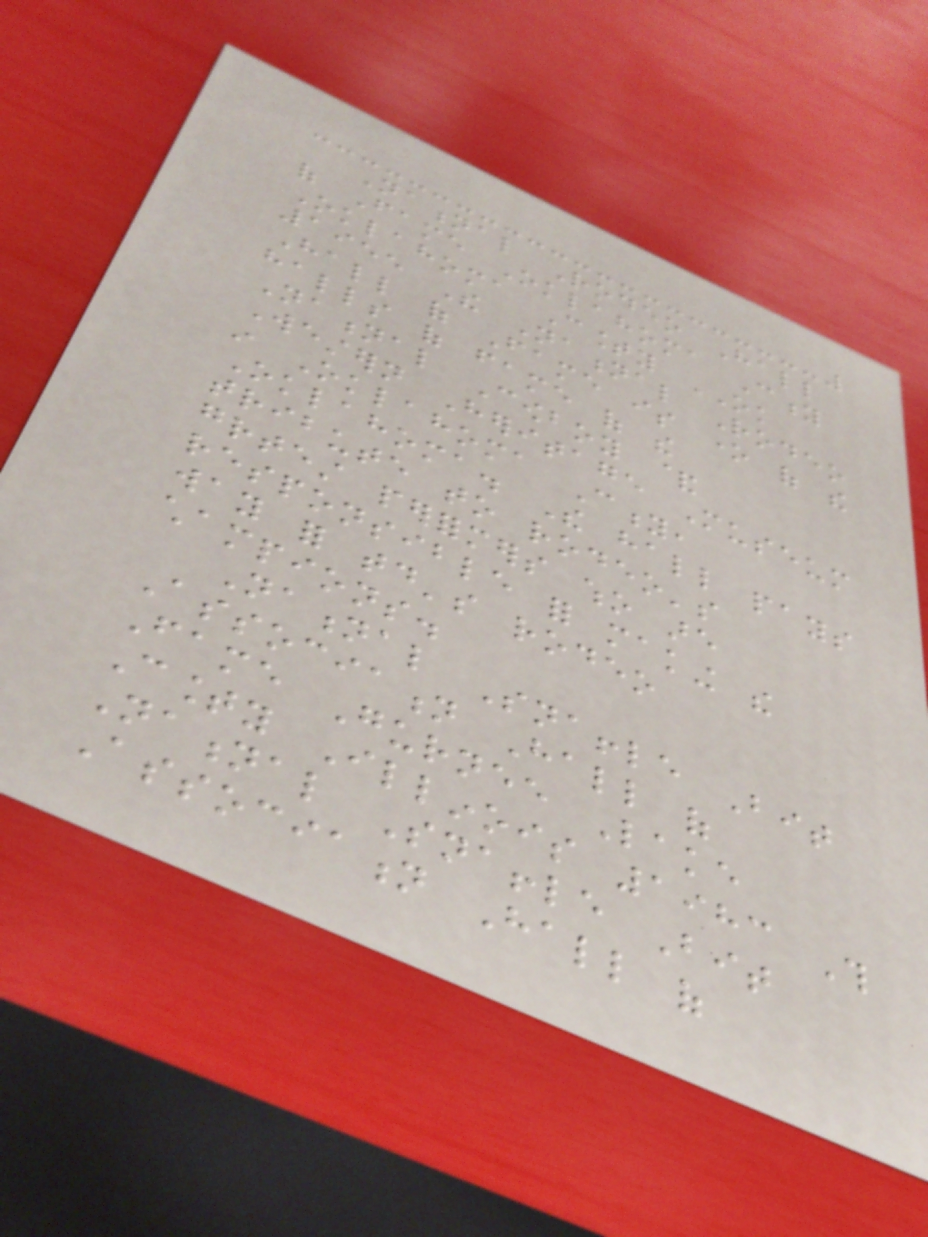National Rodeo Hall
of Fame Oklahoma City
Oklahoma County OK
1955 The National Rodeo
Hall of Fame is one of the
halls of fame of the
National Cowboy &
Western Heritage Museum
in Oklahoma City,
Oklahoma. The hall pays
tribute to rodeo's
greatest performers who are
responsible for making the
way for today's rodeo
champions.
National Snaffle Bit
Association Hall of
Fame Gurnee Lake
County Illinois 1983 This
National Snaffle Bit
Association Hall of
